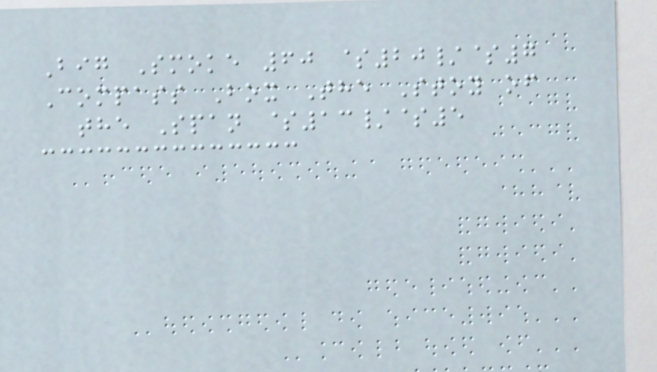Big Smoke 60 $20/$7
Compass Box The Stoy of
the Span $13/$5
